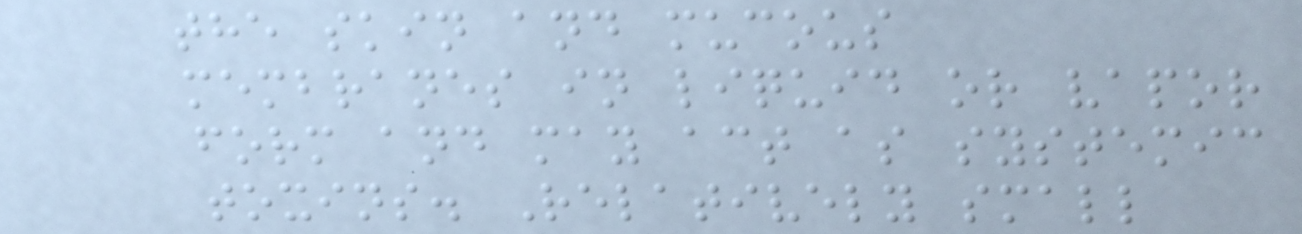the skin and mucous
membranes in liquid or vapor
form and may act as systemic
toxins. Relatively small
